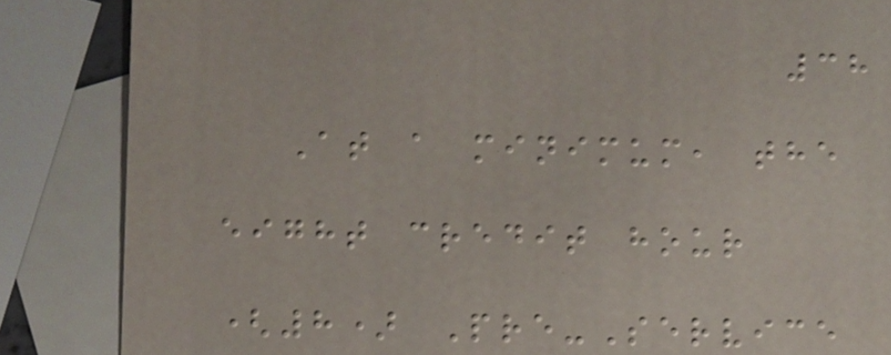38
At a minimum, the
eight credit hour
(8) Pre-Service
